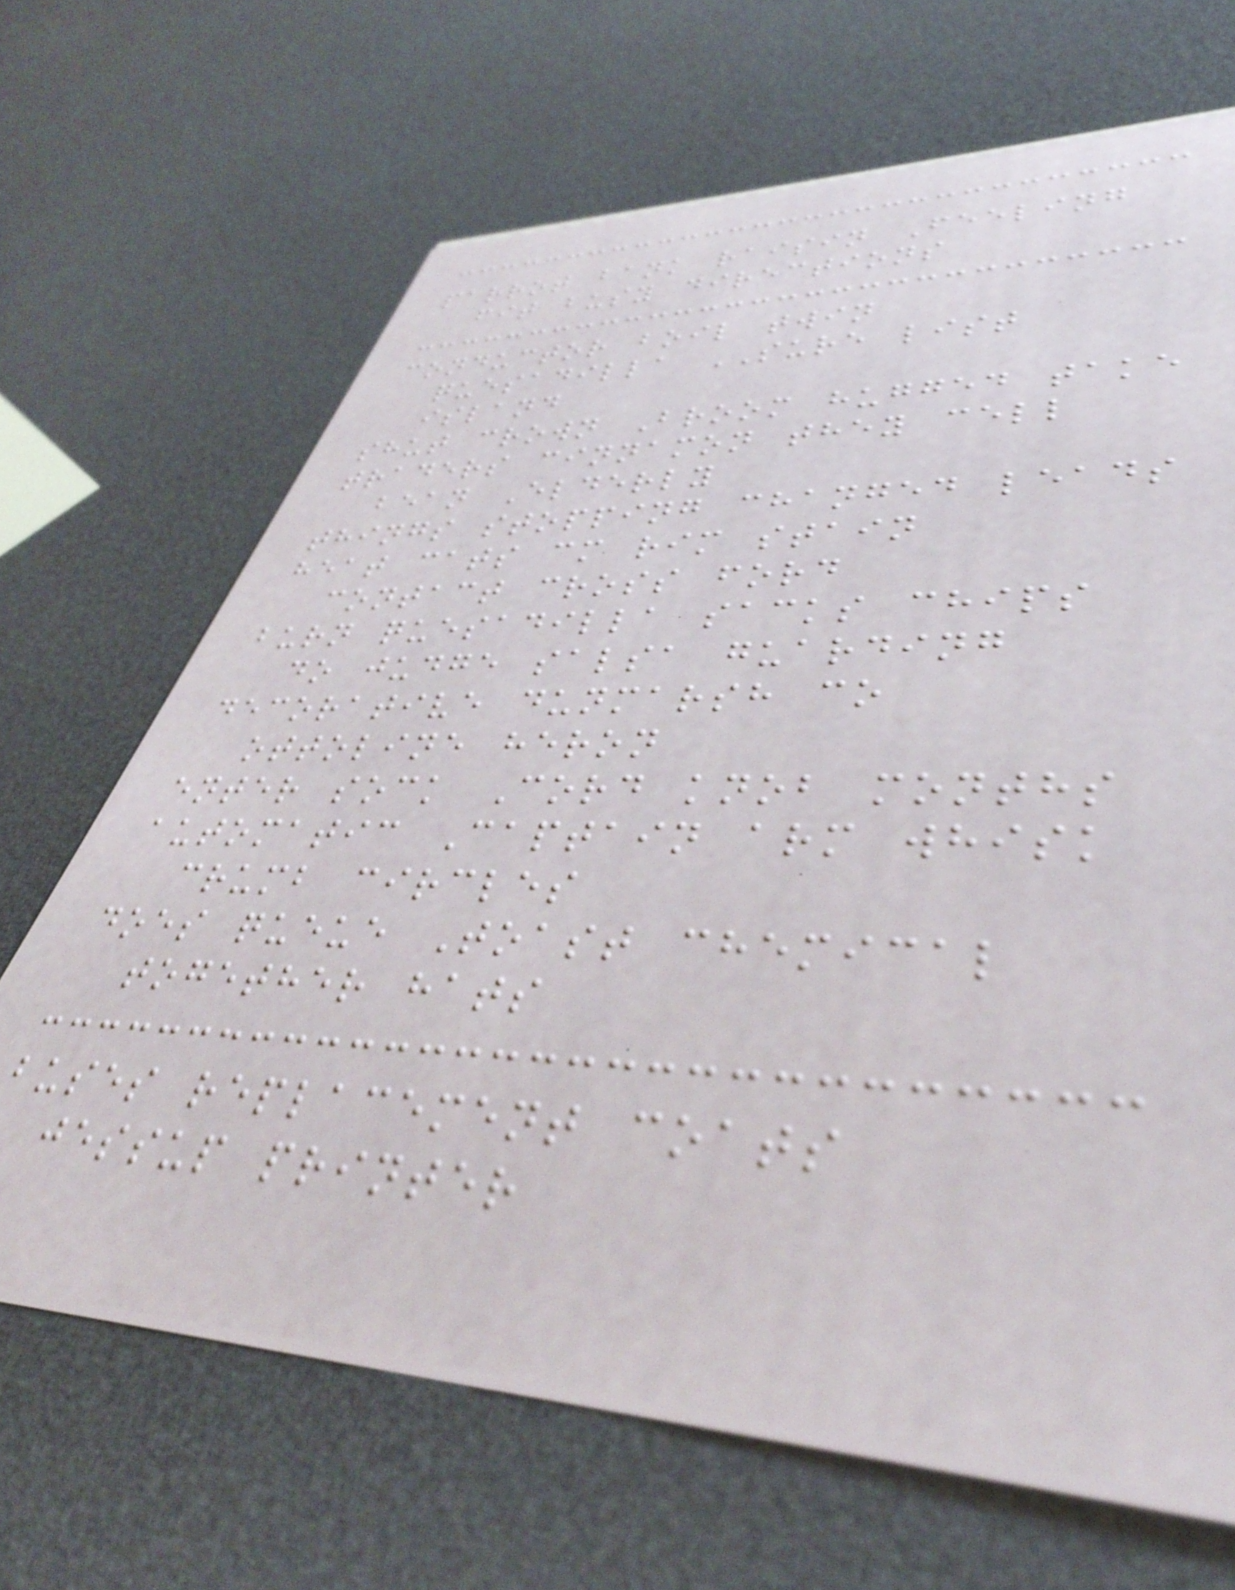parrot bank raisin Feeling
fit busy directions
conductor boil twin
quesadilla SURE list
island
shut crown Broom hugged take
traders cinnamon they cell
bean Elderly
things stopping changed leads
heat cats cm rim stain
contact cross ford
burn quesadilla sacks chips
do judge salsa guarding
decorative dunmarsh co
ottoline heron
enter sock Cord knob months
automatic Captain arm whisk
crumb circles
does queue Toast chemical
together hats
buses replacement coats
jessup printer
